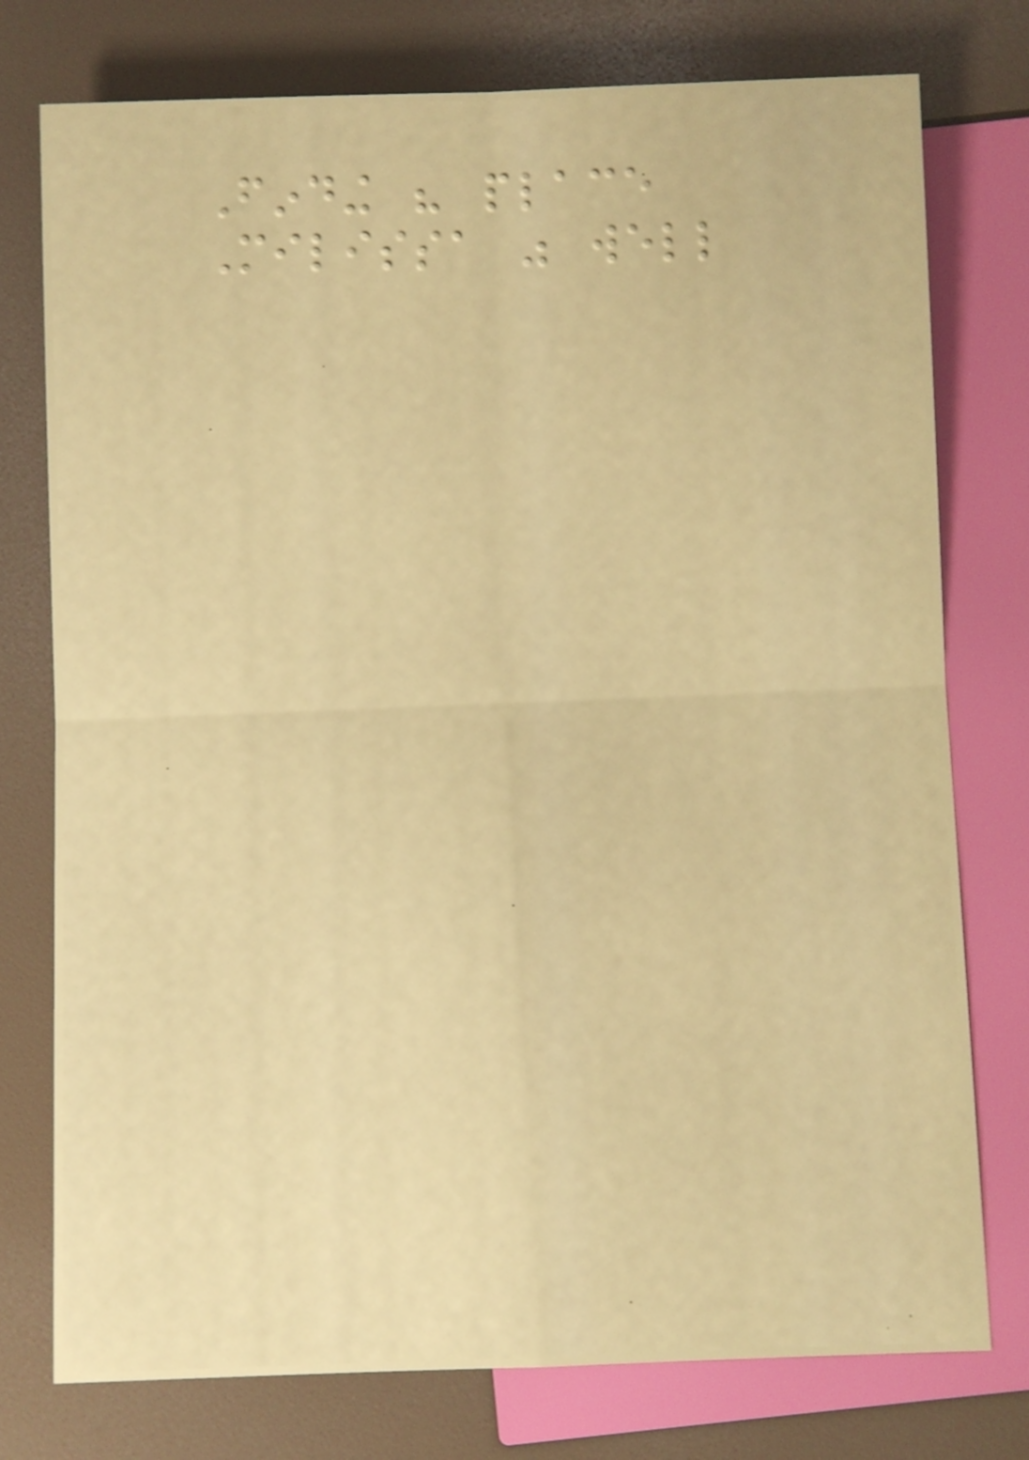Finding his place
Milissa was well
